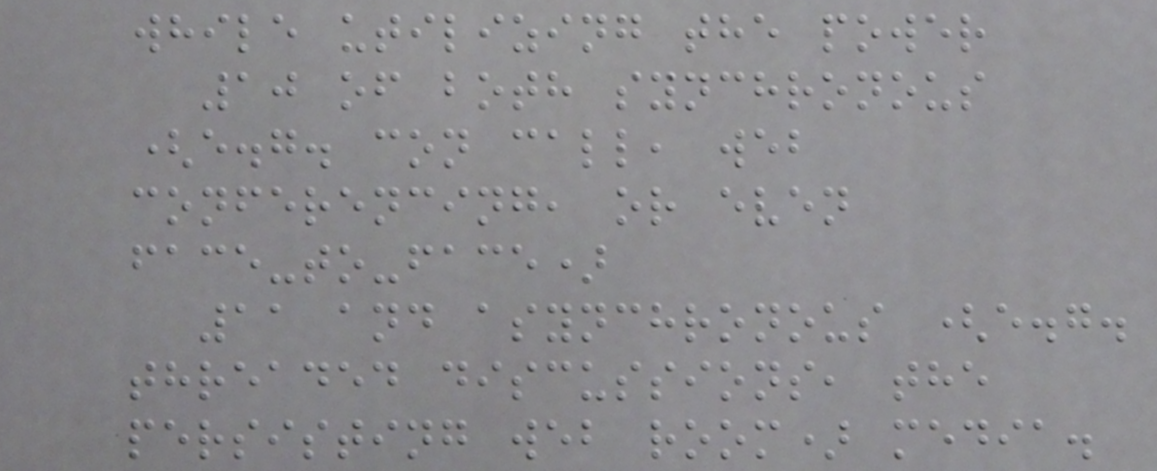while utilizing the power
10 of both synchronous
(e.g. con call, web
conferencing, or even
face-to-face)
11 and asynchronous (e.g.
threaded discussions, the
persisting web room) media.
